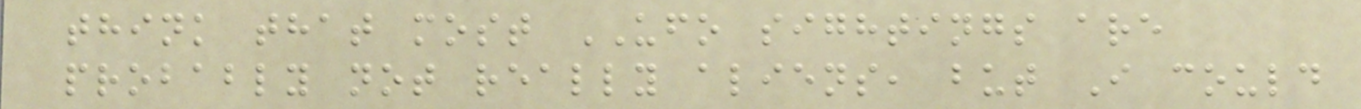think that most UFO sightings are
probably not really aliens, but I could
